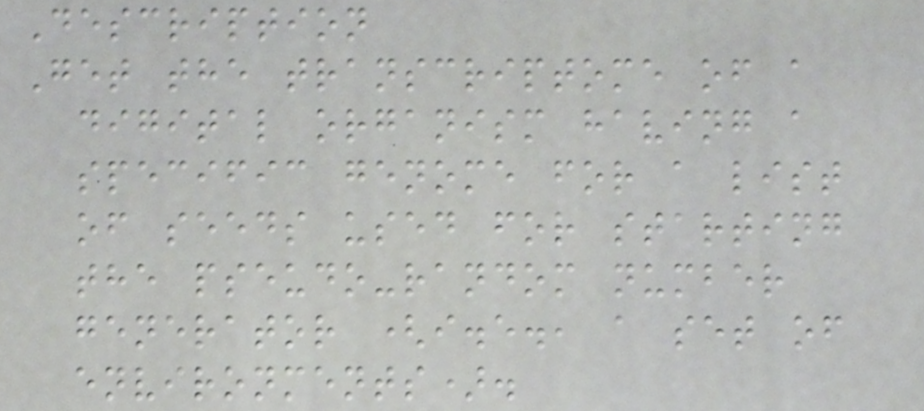Description
Get the transcriptome of a
digital organism having a
specific genome for a list
of seeds used for starting
the pseudo-random number
generator (i.e., a set of
environments).
